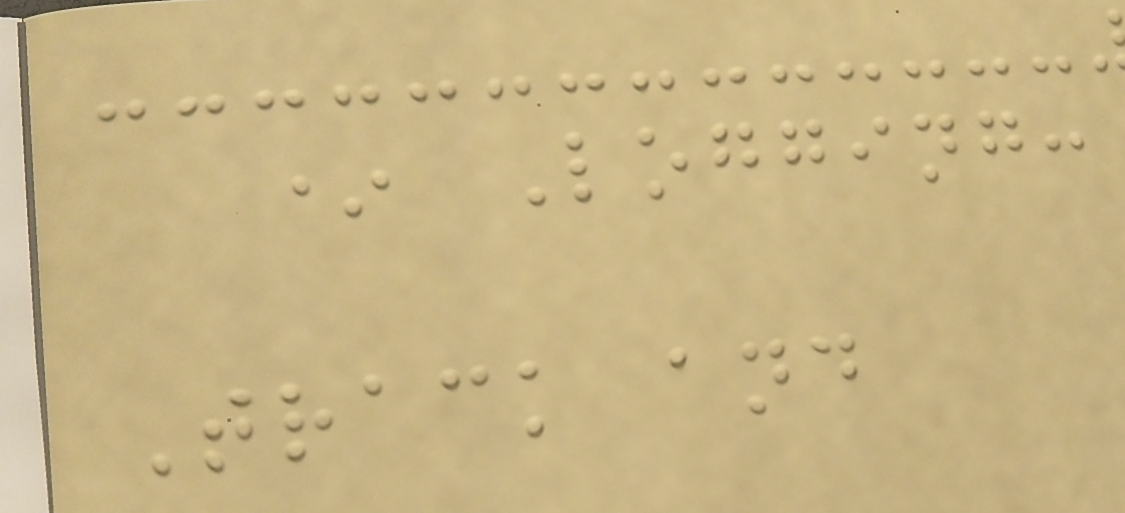* Logging:
Track and
